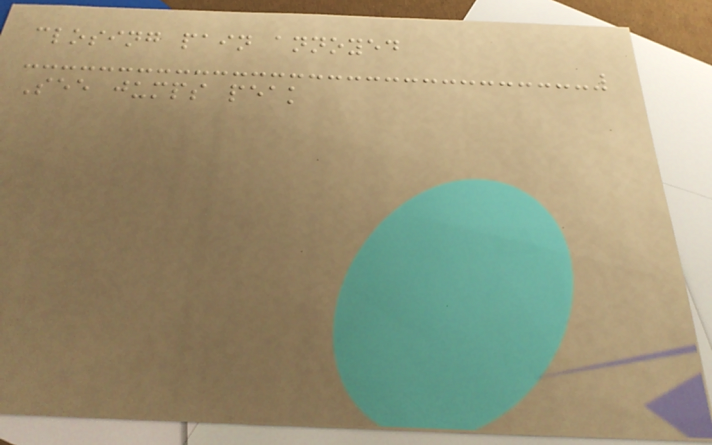closing pain annoyed
See jumps peak
